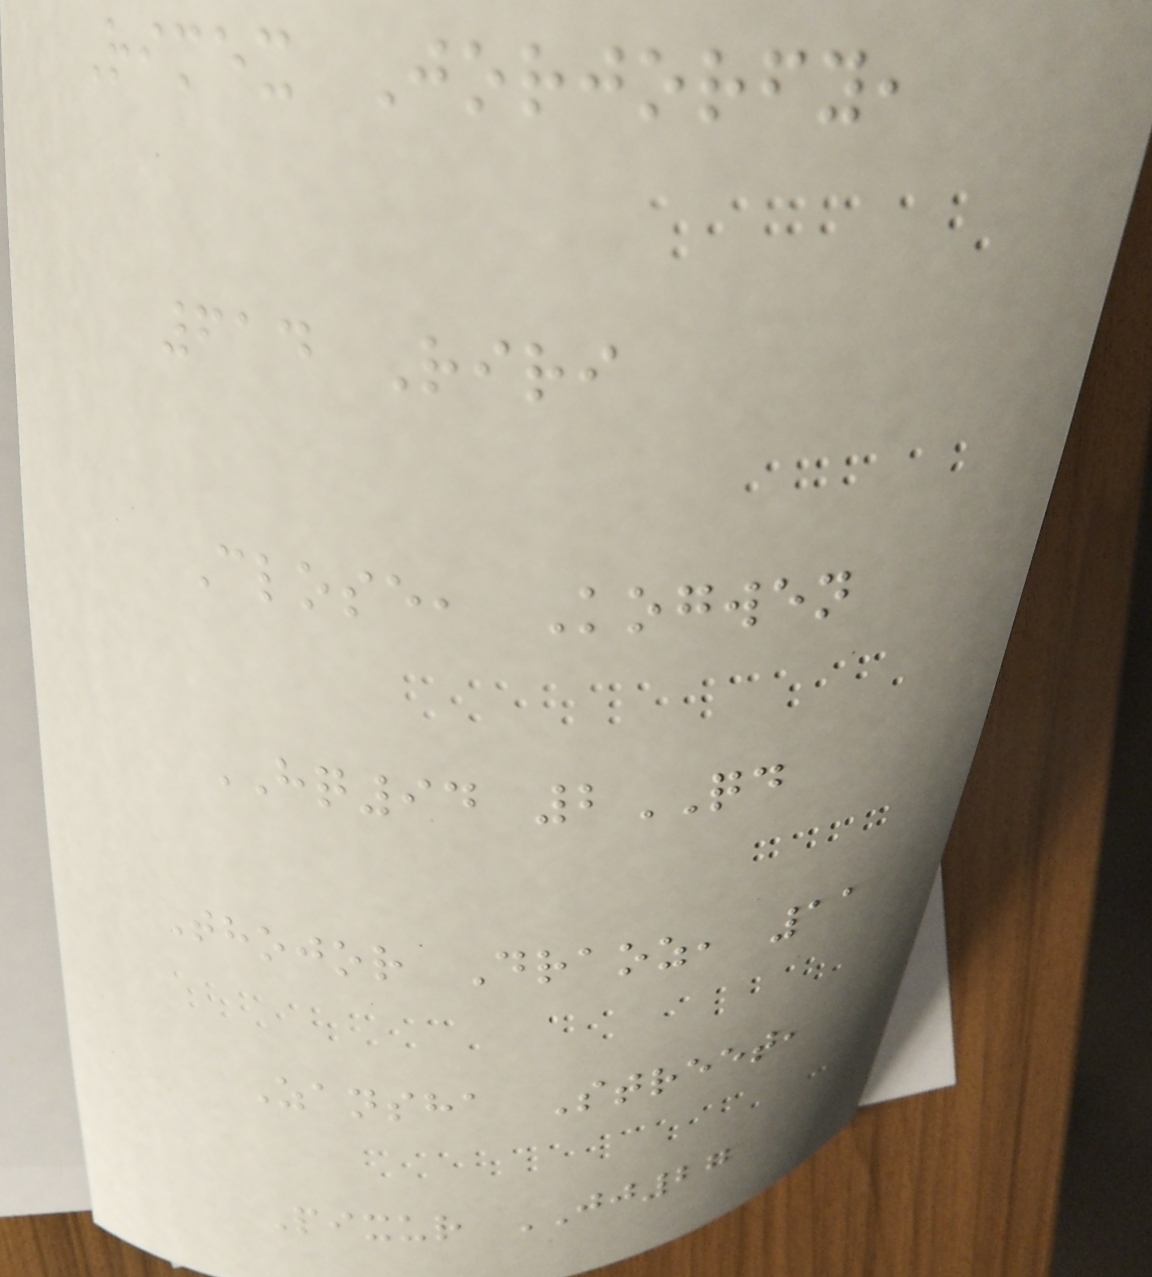Rimex Jorjorfy,
614 Riri
Close, Kogwen
HQ94 2QD
Thojor Draoz, 11
Zansha Street,
Pixur JJ27
